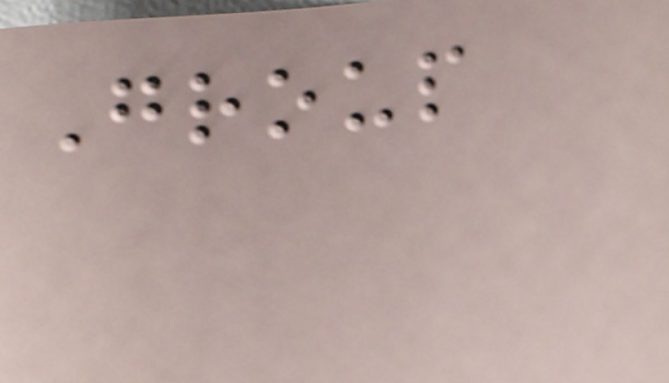Group
